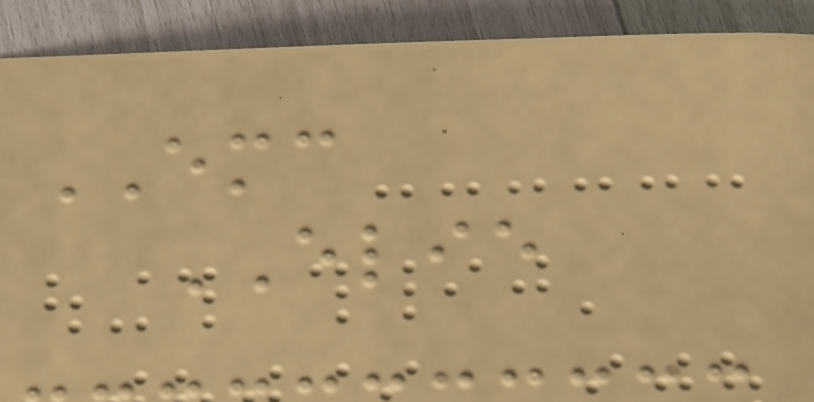EMC
ELIE
